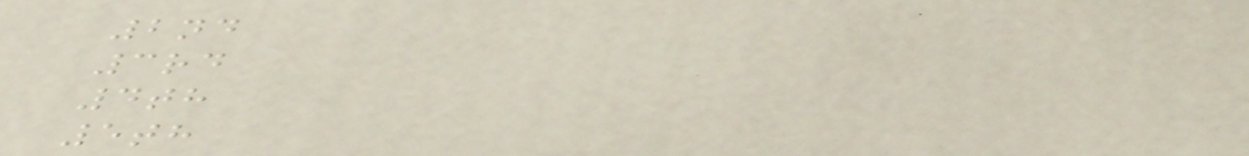2nd
3rd
4th
5th
